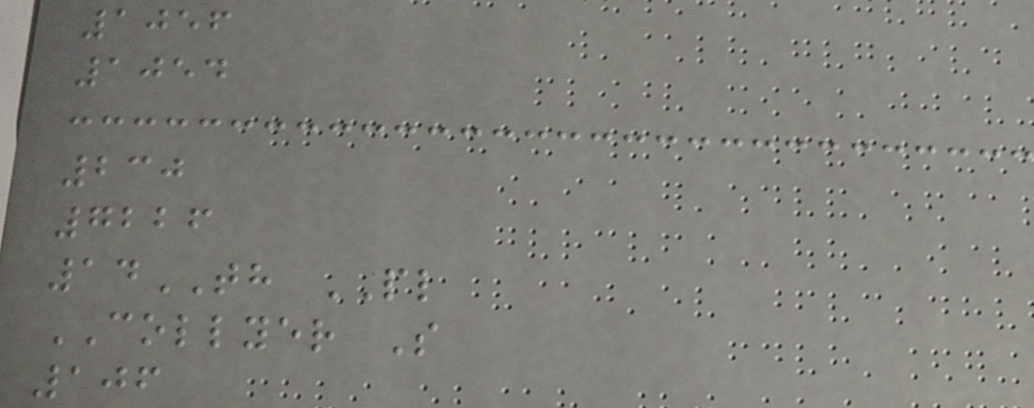1056
1054
230
7226
14TH PL
COLLYER S
106
